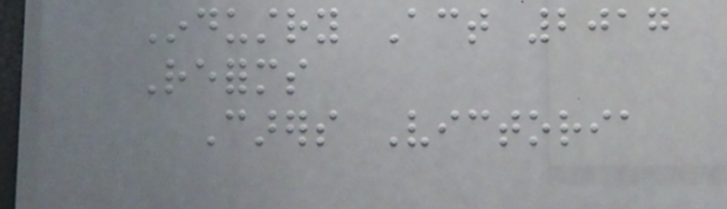Industry Act 2017
Reforms
Carers Victoria
